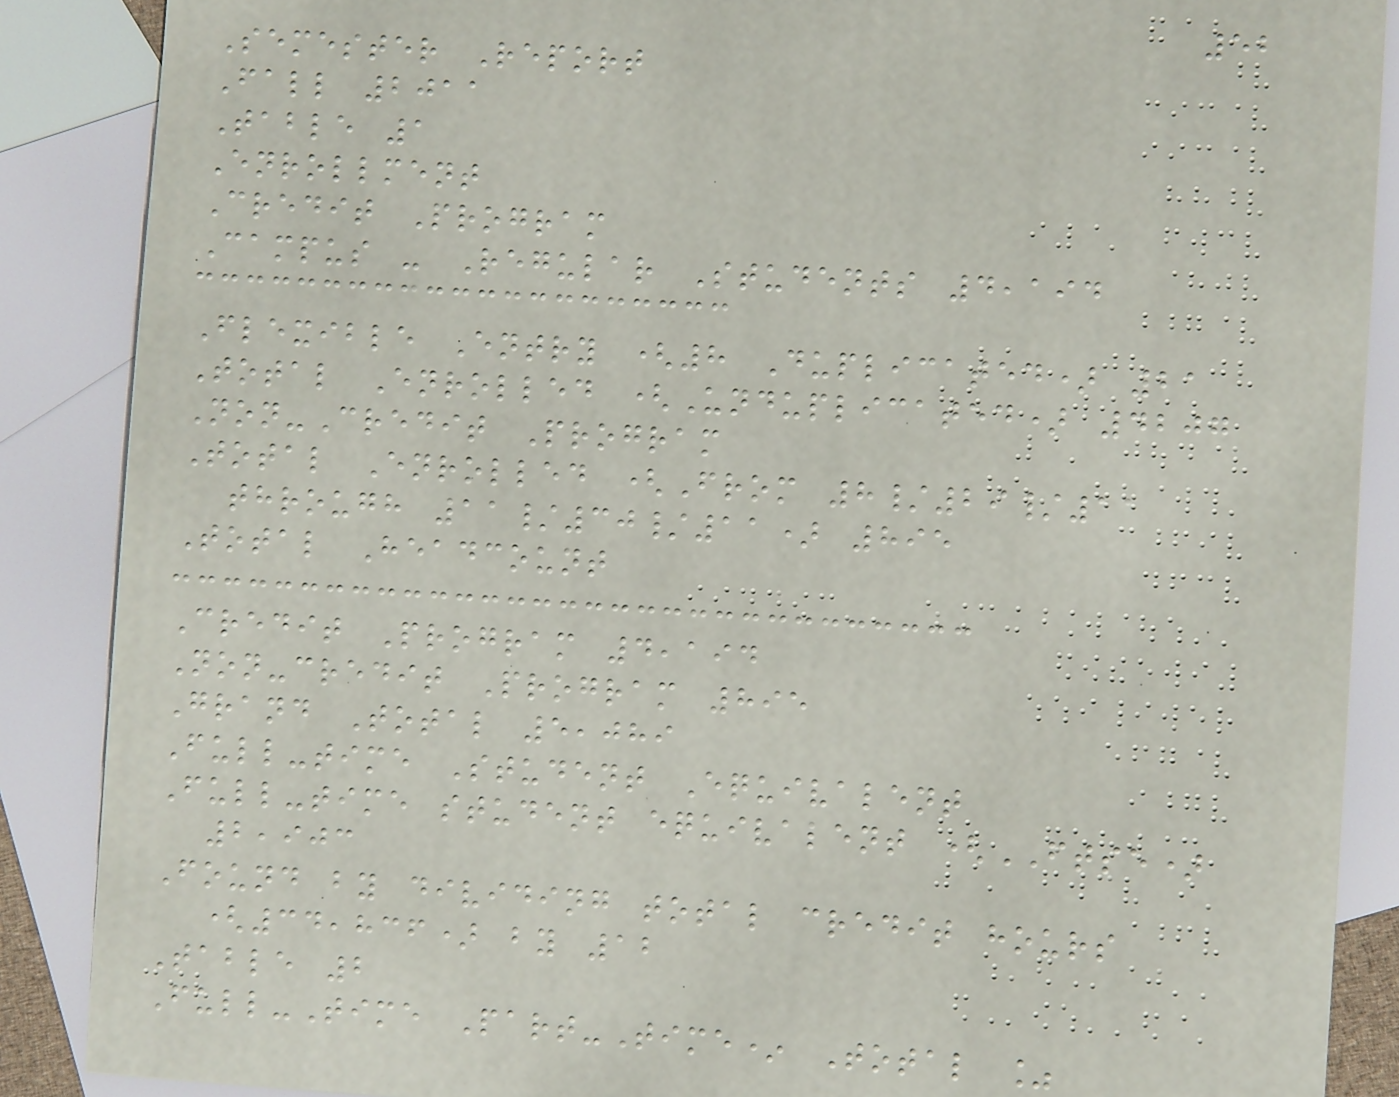52
Semester Report
Fall 2011
Table 1
Enrollment
Credit Program
Campus - Regular Students 4,194
Flexible Entry (8 Duplicated) 21
Total Enrolled (Unduplicated) 4207
Non-Credit Program
Total Enrolled (From 8/29/11
through 11/30/11) 895
Total Headcount
Credit Program 4,194
Non-credit Program 895
Grand Total 5,089
Full-time Student Equivalent
Full-time student equivalent (FTSE)
2,903
Found by dividing total credit hours
(34,836) by 12
Table 2
Full-Time Part-Time* Total %
